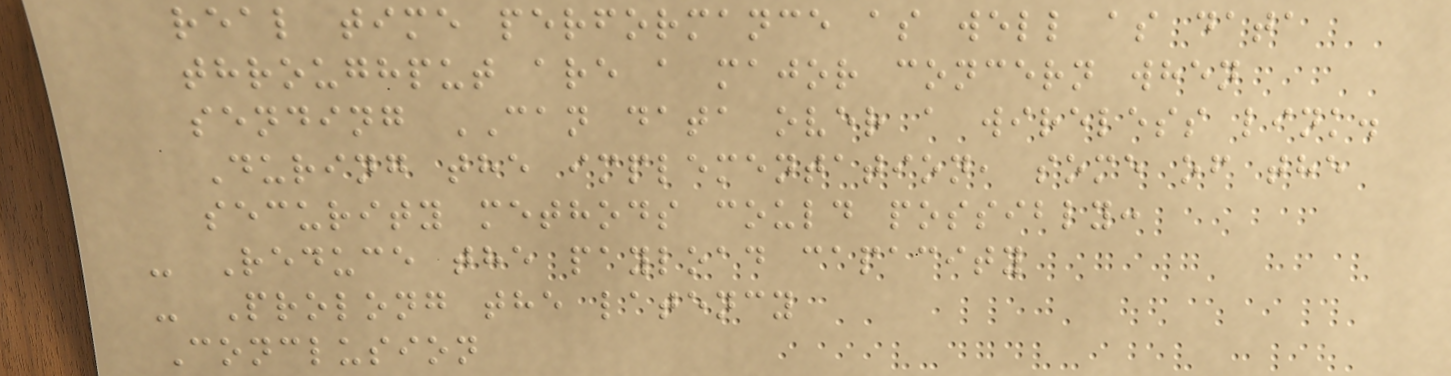real time performance as well as data
throughput are a major concern when
sending CAN data over a wireless link.
During the implementation, some of the
security methods could possibly:
- Reduce the payload capacity
- Prolong the latency
Conclusion
